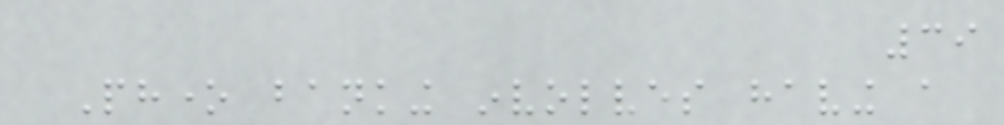39
Phone banking involves having a
